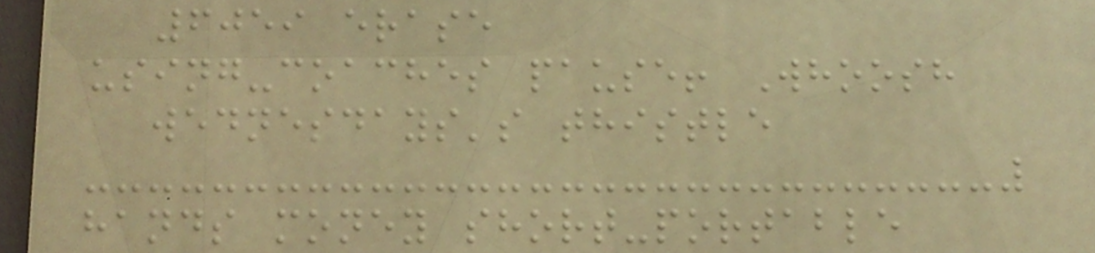6059 erase
using-coaches pause! Whoosh
wednesdays's thistle
hands money short-portable
